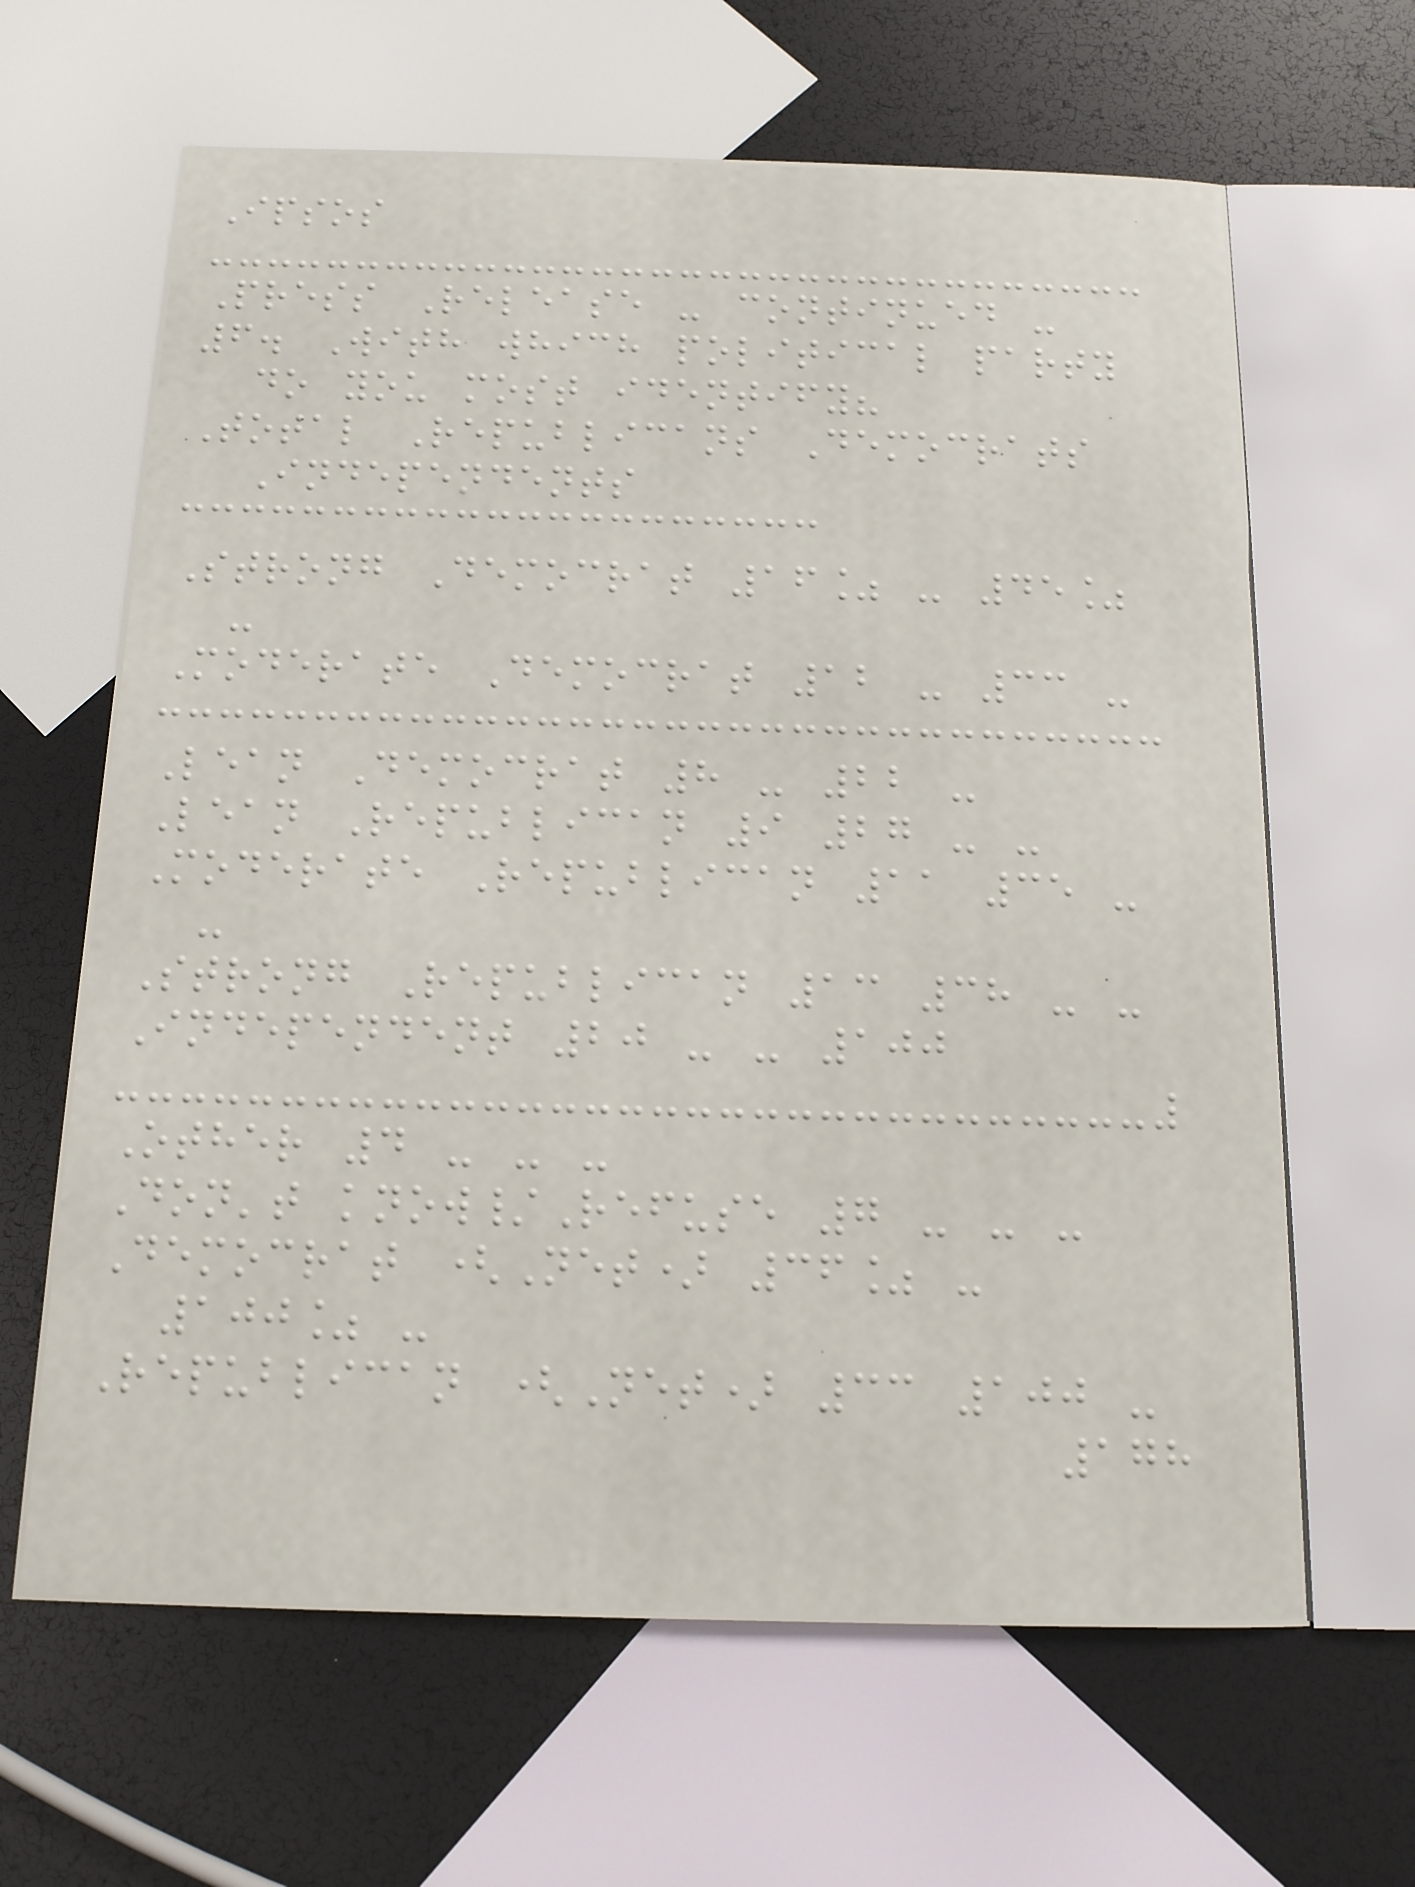Ipsos
Press Release - continued -
6. With which political party
do you most identify?
Total Republicans Democrats
Independents
Strong Democrat 16% - 45%
-
Moderate Democrat 12 - 33 -
Lean Democrat 8 - 22 -
Lean Republican 9 27 - -
Moderate Republican 11 35 -
-
Strong Republican 13 38 - -
Independent 20 - - 100
Other 4 - - -
Don't know/Refuse 7 - - -
Democrat (Net) 36% -
100% -
Republican (Net) 33 100 -
178
